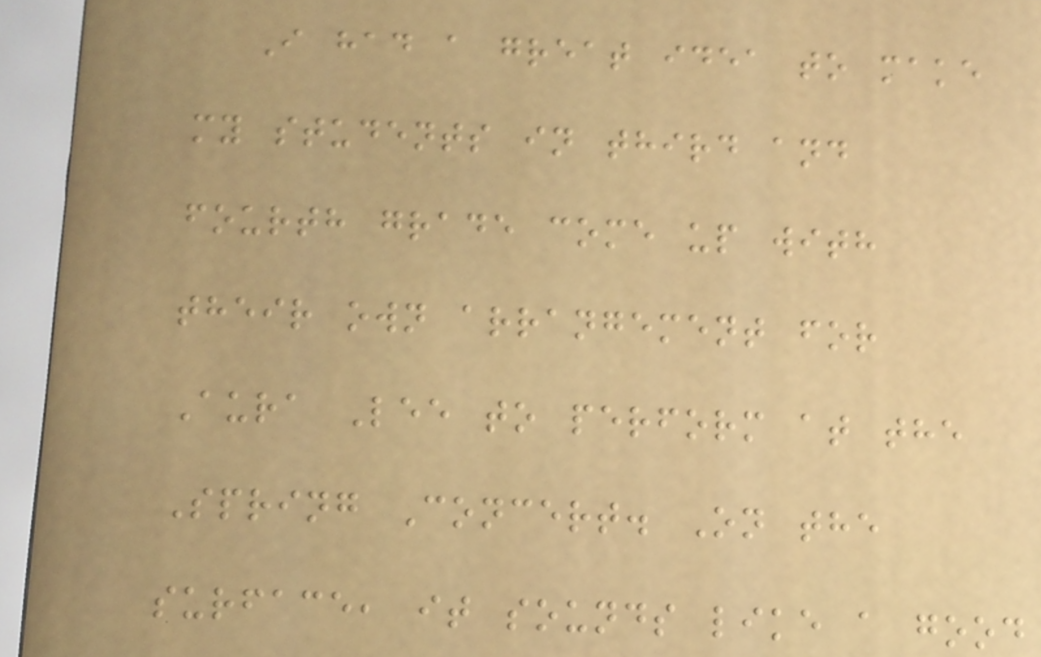I had a great idea to make
my students in third and
fourth grade come up with
their own arrangement for
Aura Lee to perform at the
Spring Concert. On the
surface, it sounds like a good
